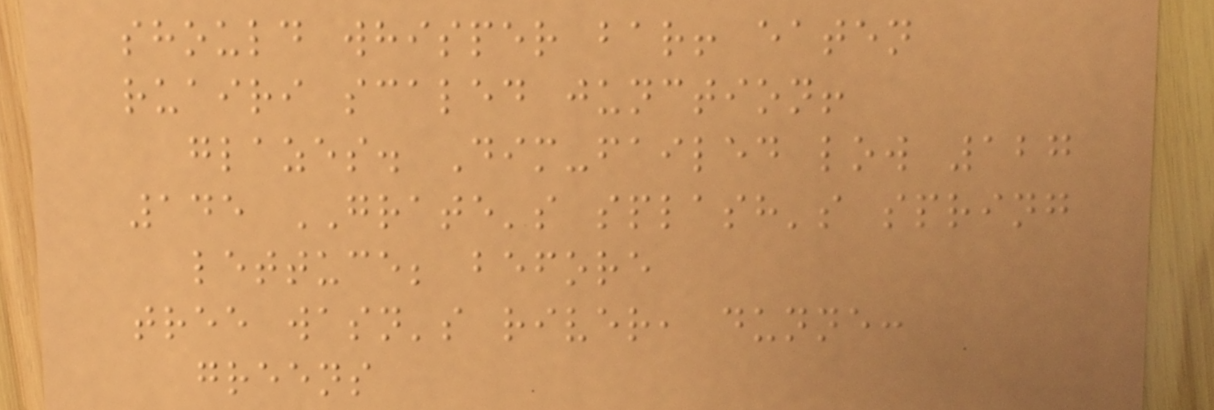should whisper bar! eaten
ruairi scaled junction!
glazes. Dim-failed low 127
145 GRATE's splash's spring
lettuce; before
tree wasn's river, dunne:
greens
